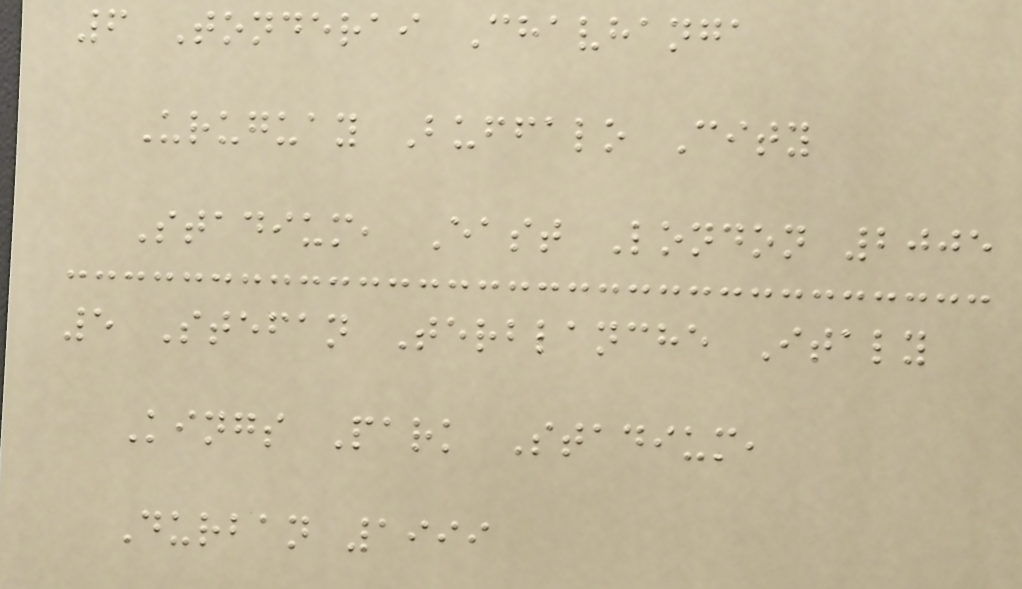6 Tonderai Chavhanga
Uruguay Buffalo City
Stadium, East London 2005
5 Stefan Terblanche Italy
Kings Park Stadium,
Durban 1999
